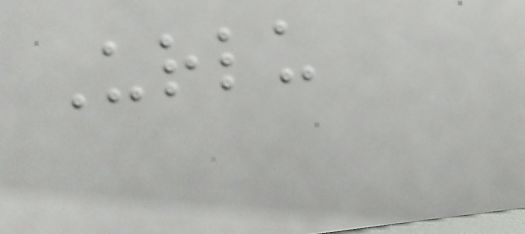Urlu
